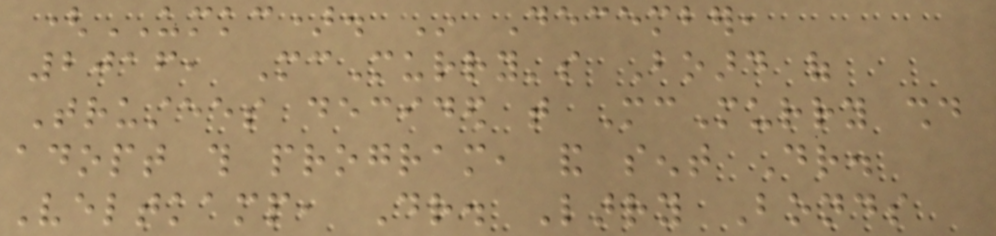(UMKC). In December,
2016, McMurry's Board of
Trustees decided that McMurry should
adopt this program, and sent Dr.
Veltkamp, Dr. Larry Bonds
